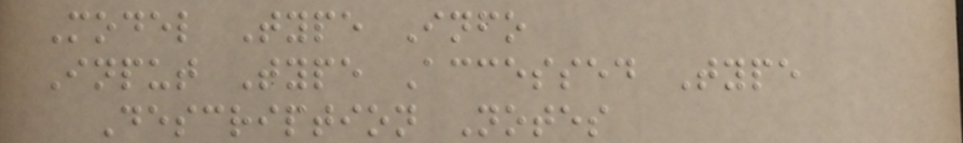Model Type Info
Input Type Accessed Type
Description Notes
